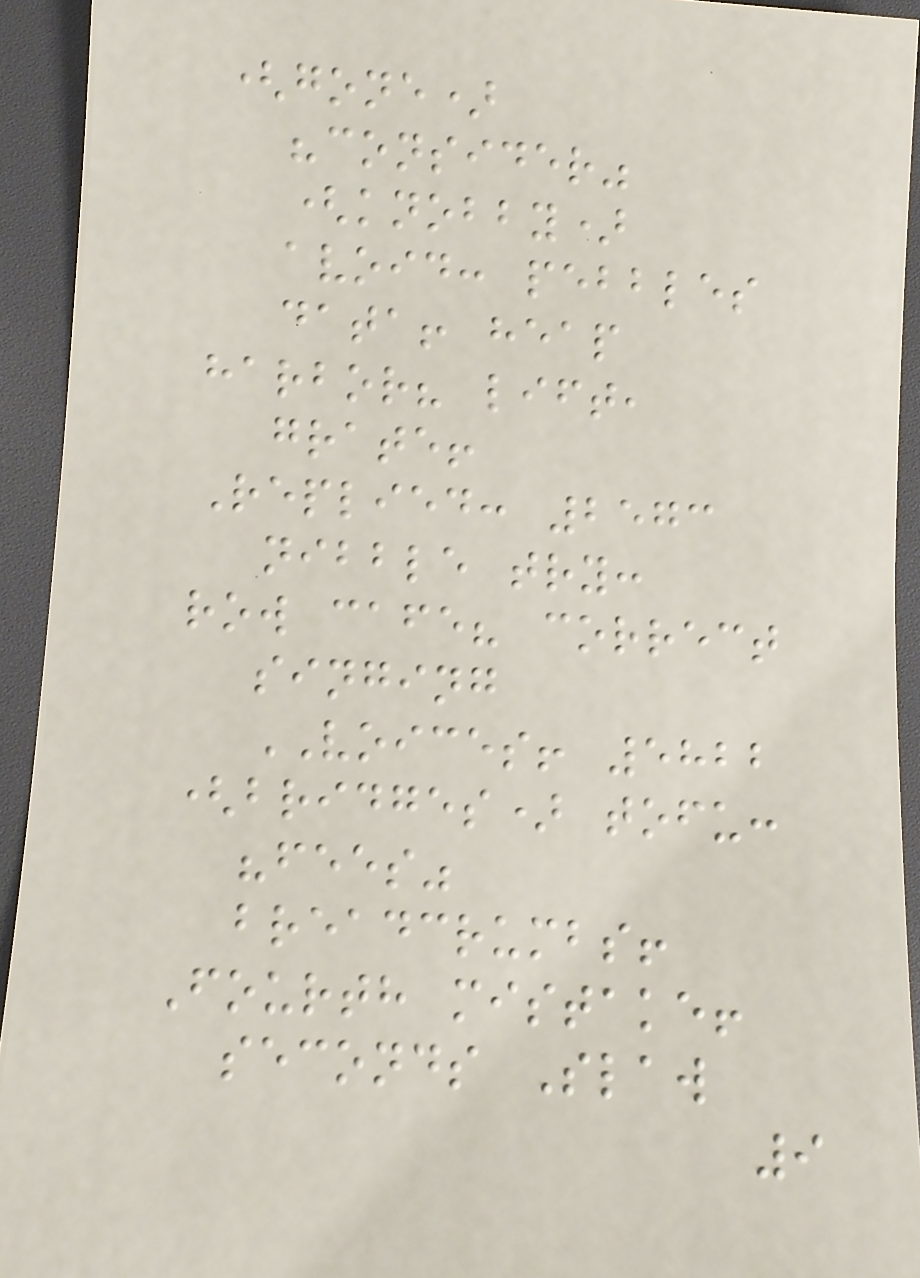(gone)
"consider"
(knobby)
avoid: pebbles
data! heap
harbor? lift,
grate!
Replied: 2573
nibble try:
row cafe? correct
singing
VOICES! 5822
(bridges) tofu:
"fees"
breadcrumbs!
Fourth mistake!
seconds Slaw
9
